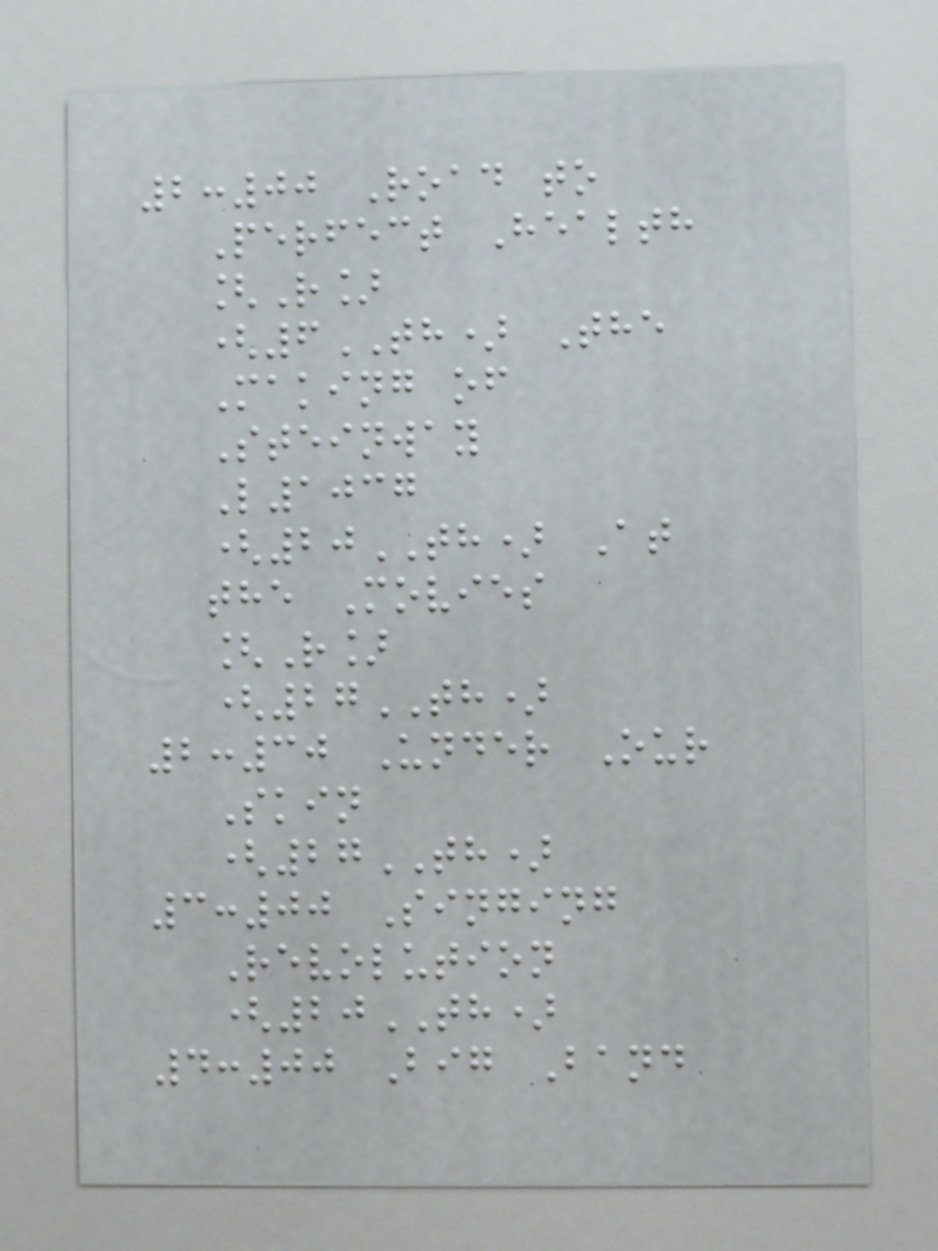2:00 Road to
Perfect Health
[R]
(6TH) The
Making of
Steinway
L1037
(20TH) At
the Movies
[R]
(27TH)
2:30 Under Our
Skin
(27TH)
3:00 Singing
Revolution
(20TH)
4:00 Big Band
